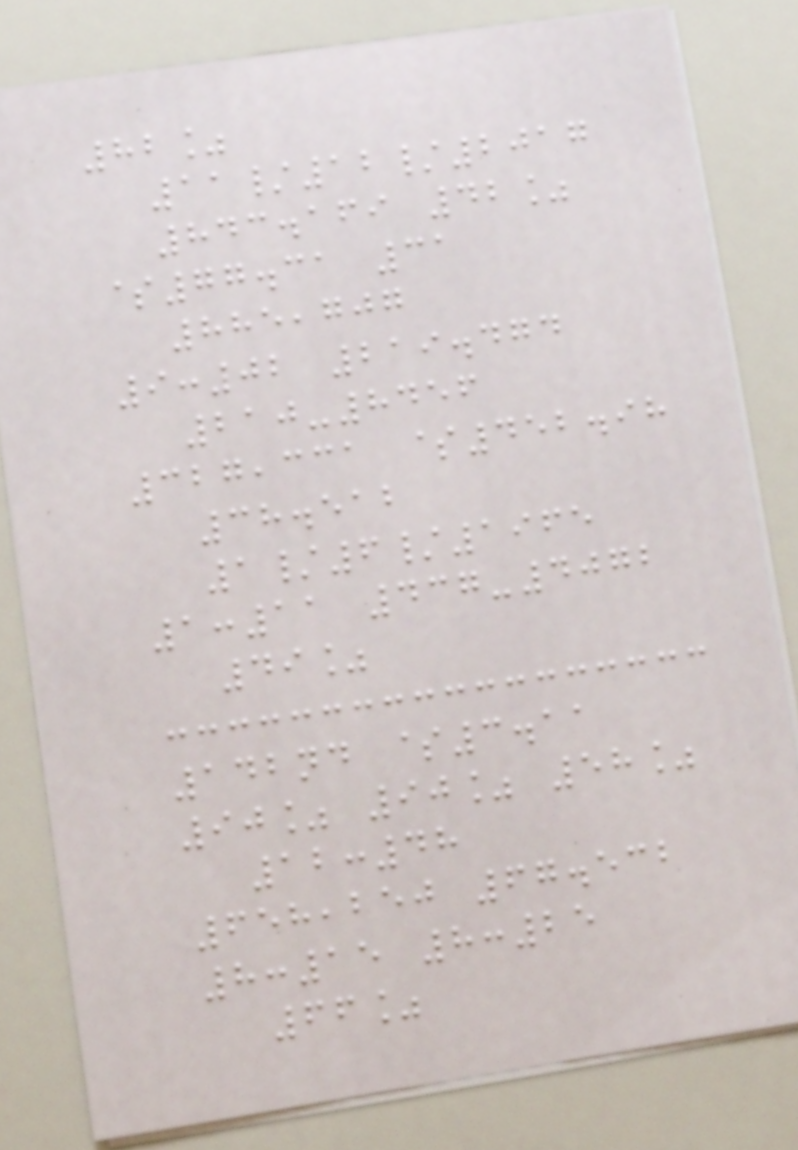82%
11/12/2017
843.169 42%
$77.31 31
885,707
9:02 219.474
210-8456
327,331 $452.98
38.512
1/6/1965
1:11 437-4072
49%
142nd $3.11
90% 90% 58%
12:48
658,250 67.532
8:15 8:25
66%
